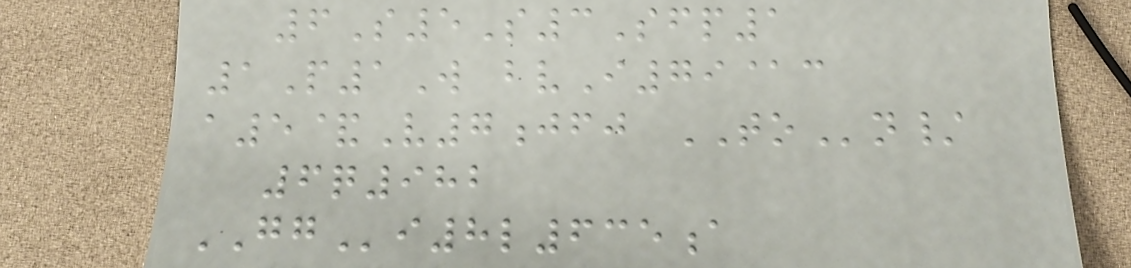6S5S3Sfp1
1P1W bvI79@c
a5&V7jfj TOn/
6q982
GGi8l635a
